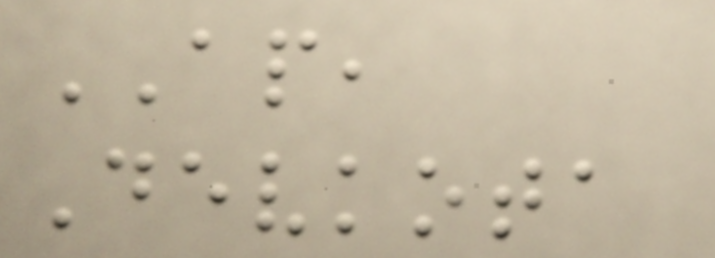AP,
Devkota
